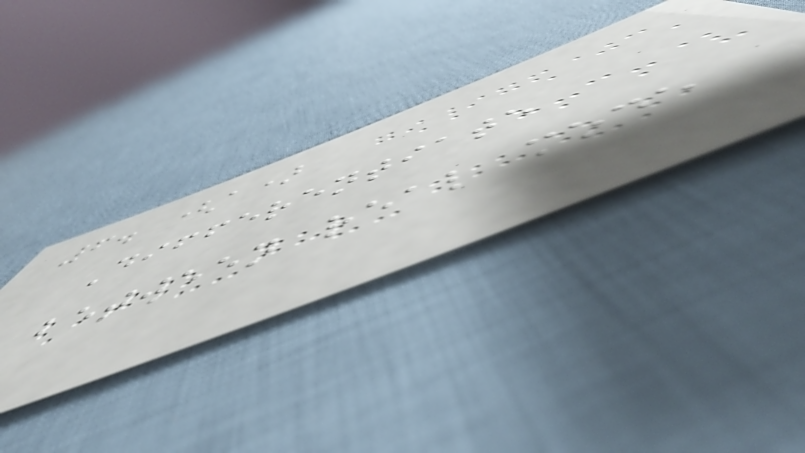6. (a)
Differentiate
between real mode
